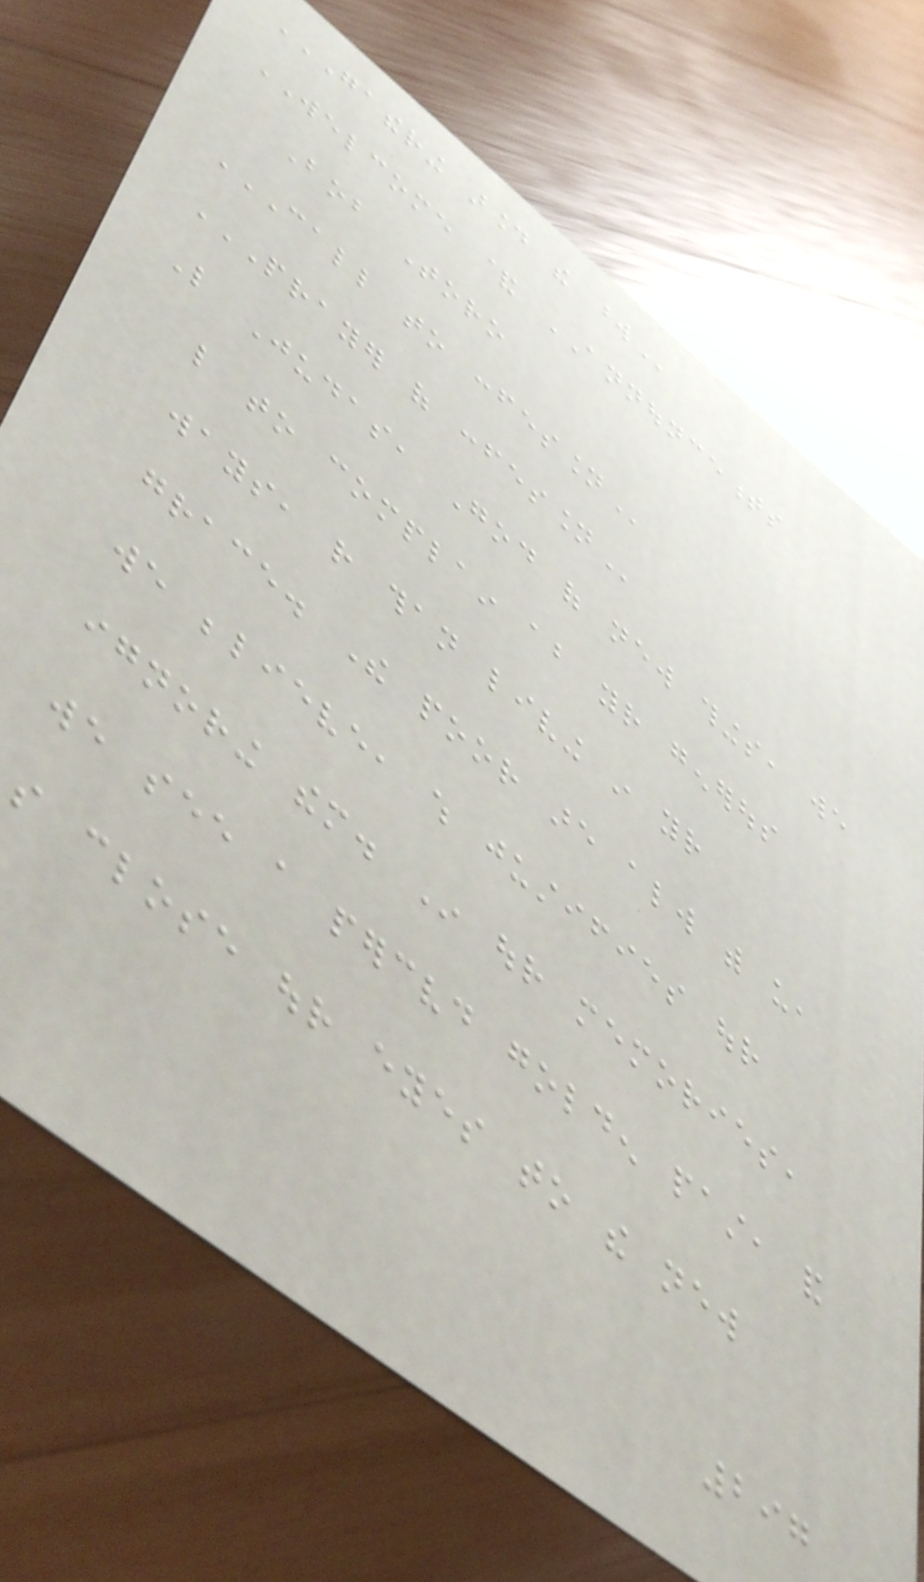GATHERING AROUND THE WORD
WELCOME & ANNOUNCEMENTS
Bob Toro
CALL TO CONFESSION
PRAYER OF CONFESSION
Like Judas, God of new things, we
like to complain about your generous
ways, rather than living in your
grace. The poor are always with us,
we believe, which justifies our
ignoring them. In our memories,
we see a perceived golden past, and
so close our eyes to the new
297
